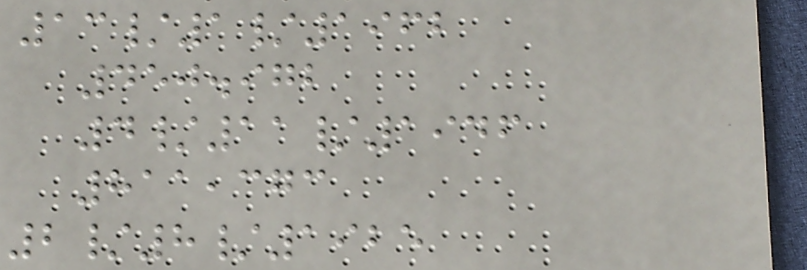13/1/1962
450.972
4/11/1946
811,373
2/8/1925
